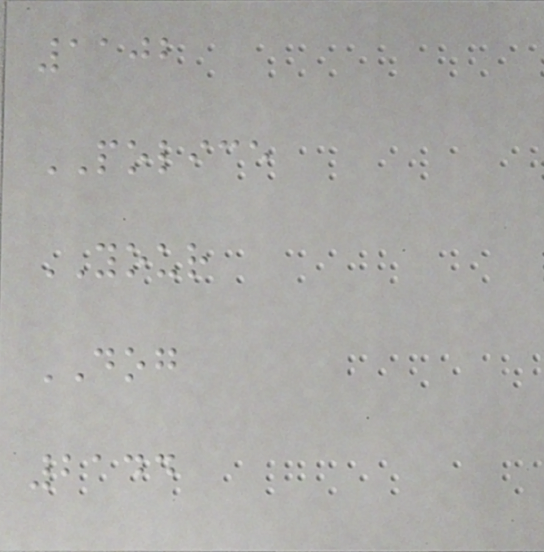1102
POLICE
YOUR
DOG
2144
